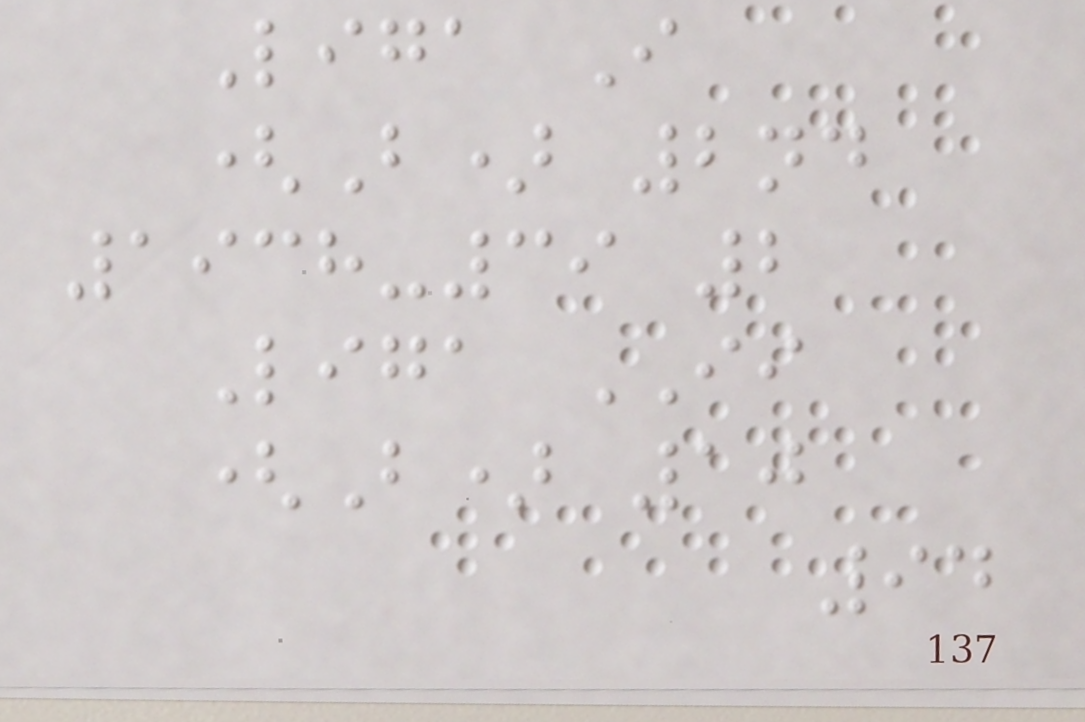Liga I
(B) 2nd
1938-39 2
Liga II
(B) 10
94
